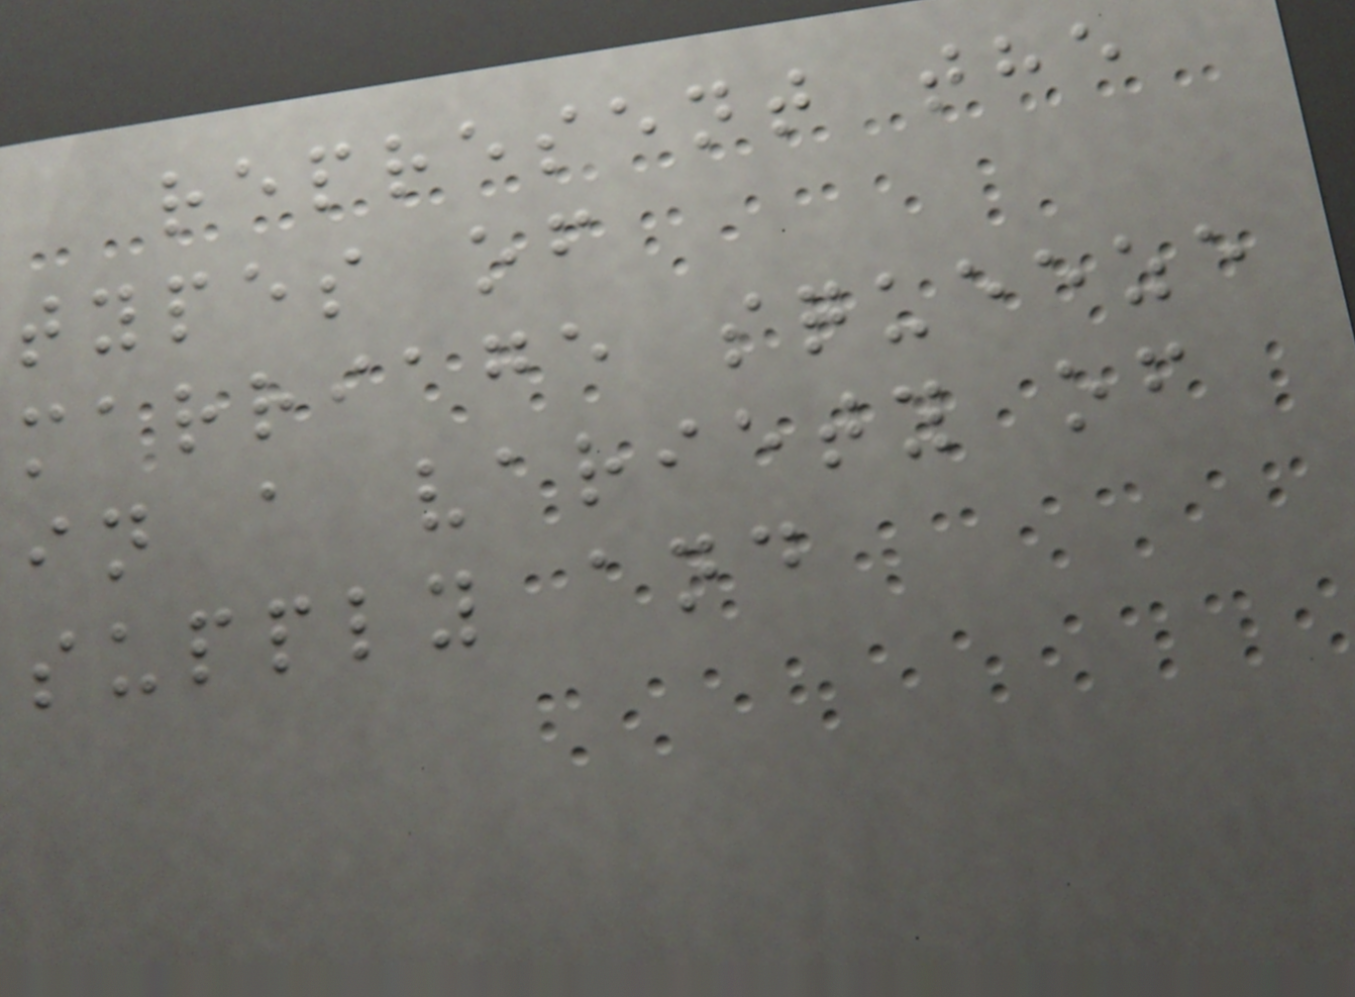represent the
types of
marriage squeeze
in a variety of
supply and
